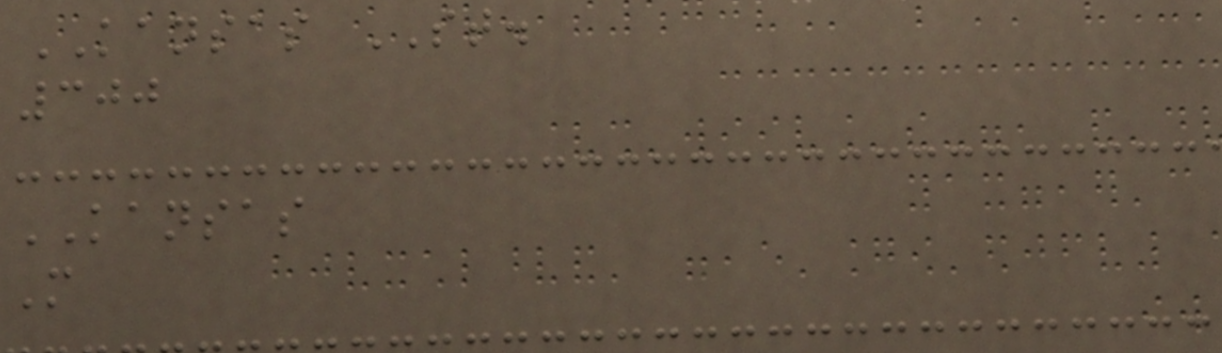KANSAS ST.
300
KANSAS
M
